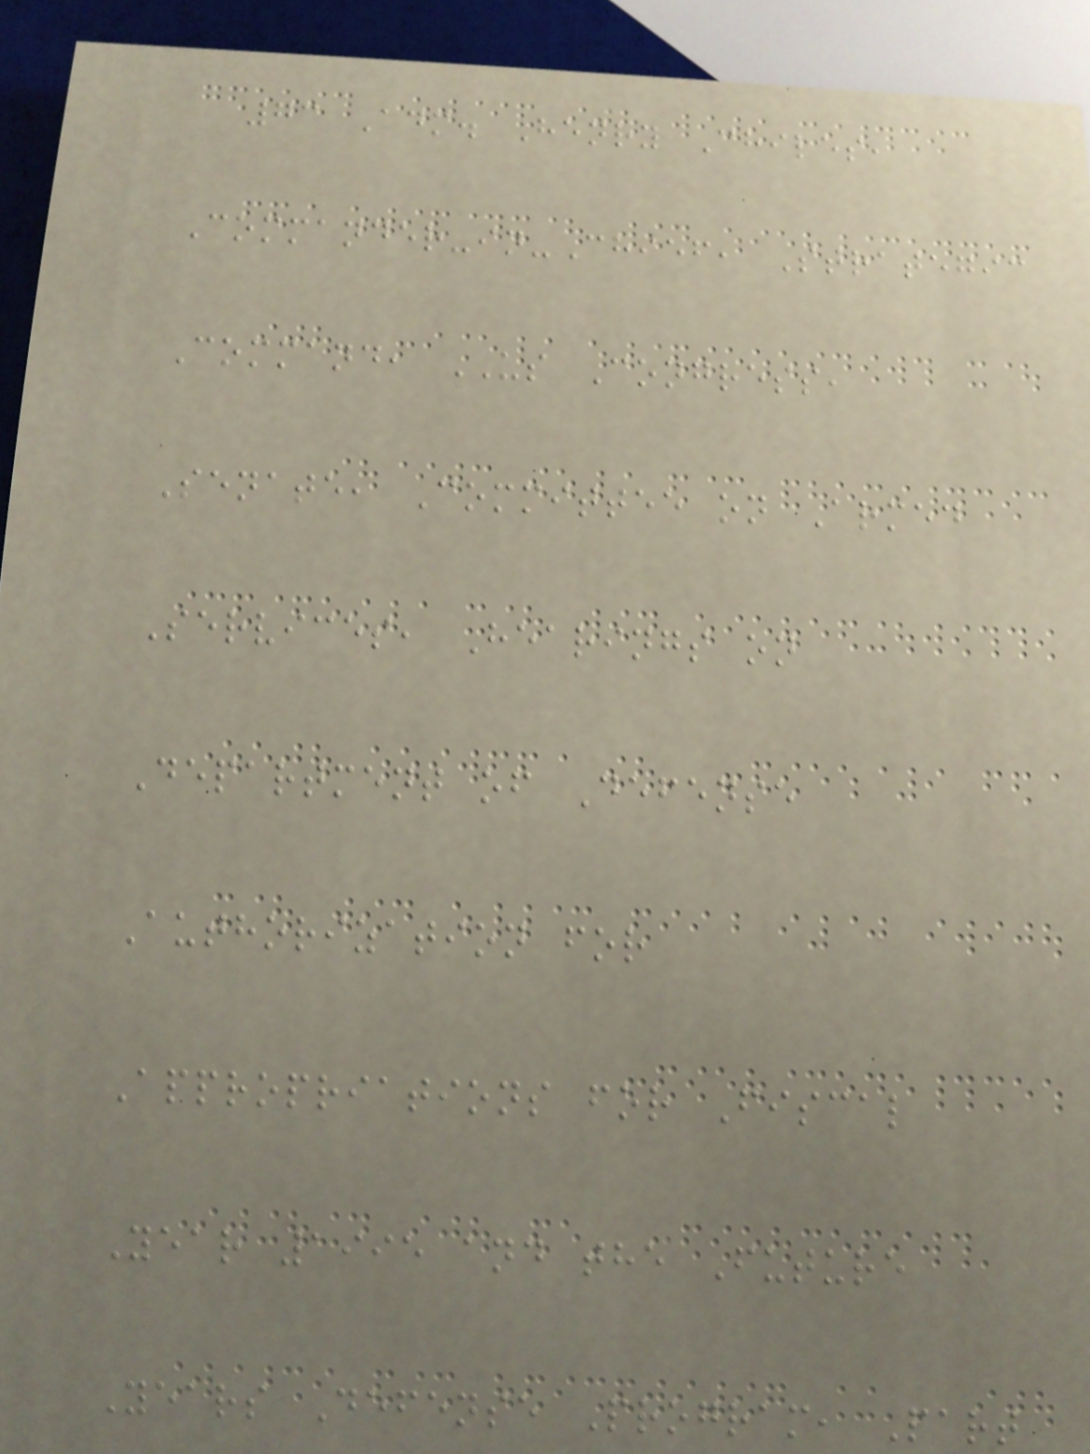73 Adm. Henry Chiles,
Commander-in-Chief, Strategic
Command, US Congress,
Senate, Committee on Armed
Services, Hearings on
Department of Defense
Authorization for
Appropriations for Fiscal
Year 1995 and the Future
Years Defense Program, Part
